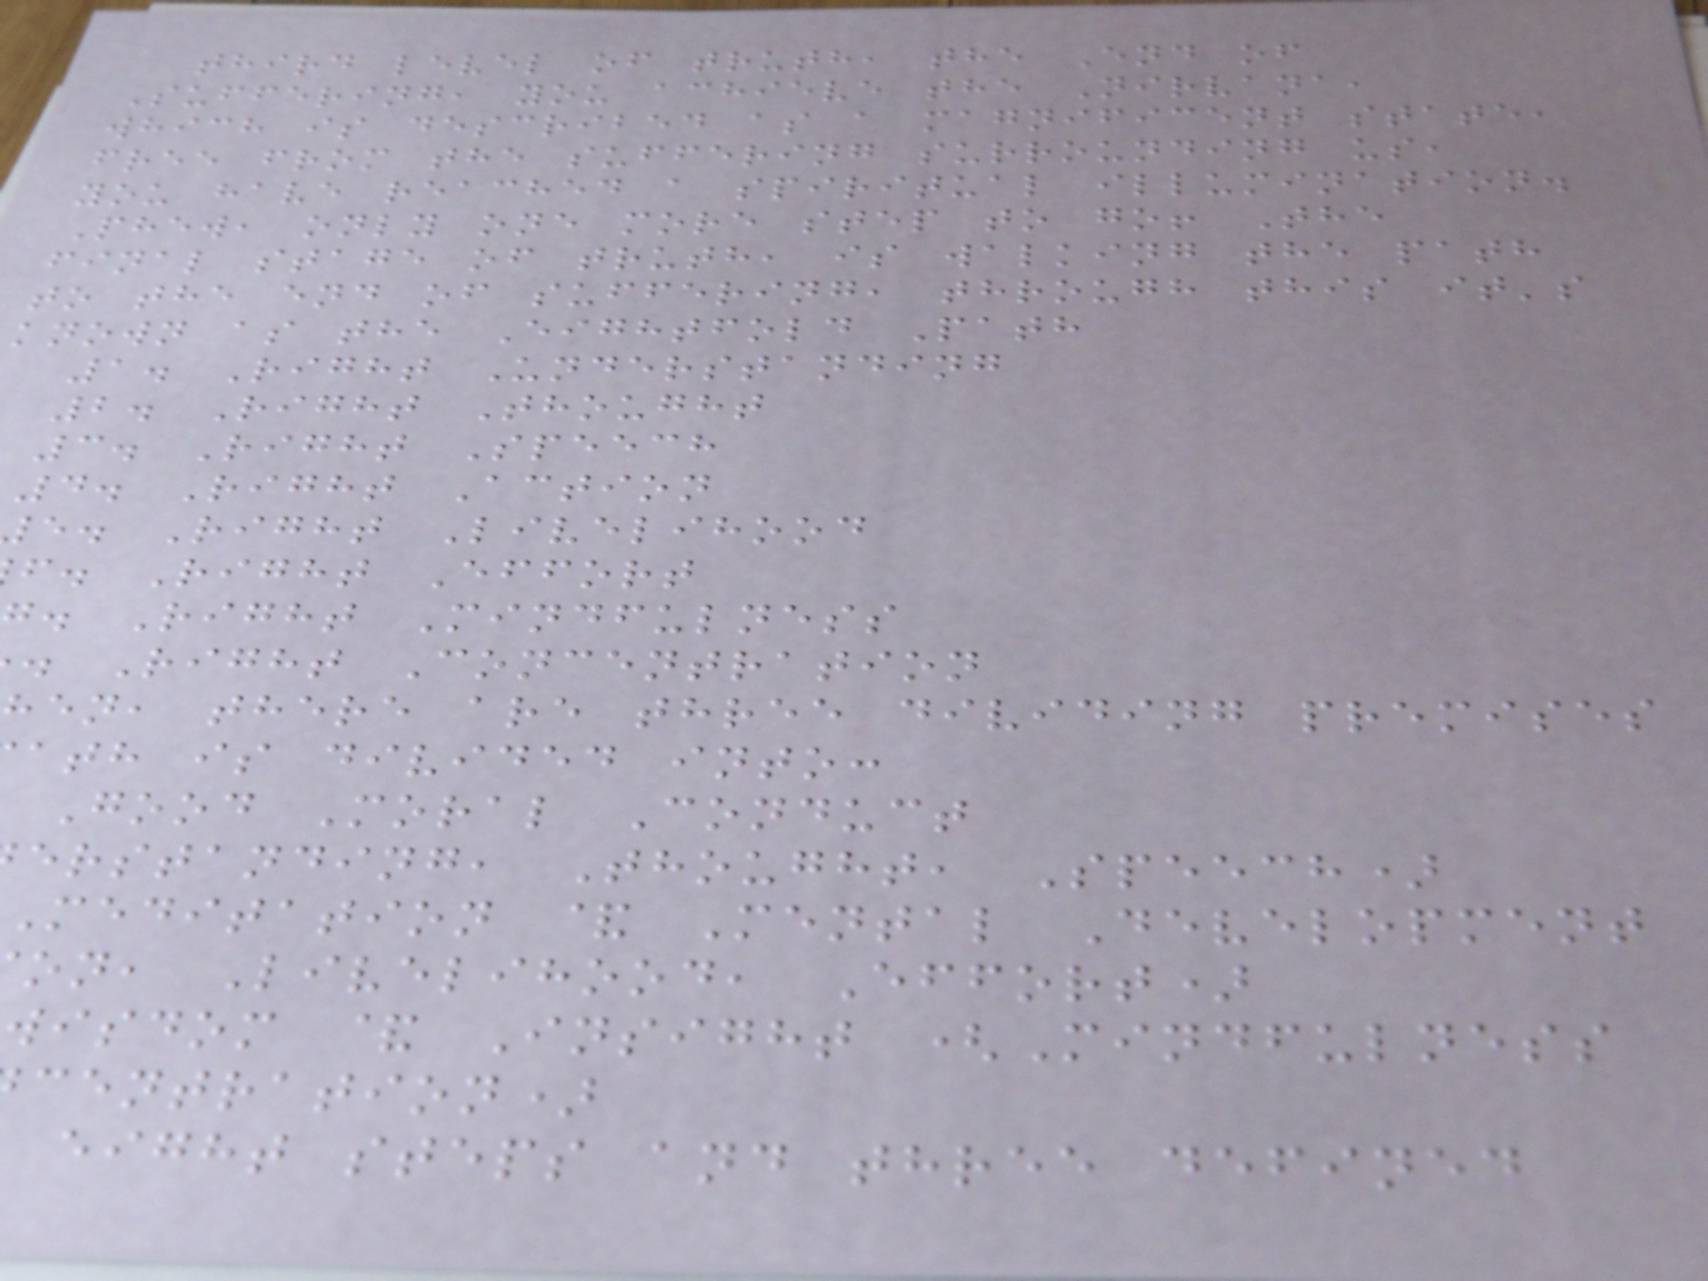third level of truth, the End of
Suffering, you achieve the Nirvana,
which is described as a magnificent state,
free from the suffering surrounding us,
you have reached a spiritual illumination.
Phew, only one more step to go! The
final stage of truth, is walking the path
to the end of suffering, through this it's
known as the Eightfold Path
1. Right Understanding
2. Right Thought
3. Right Speech
4. Right Action
e. Right Livelihood
f. Right Effort
. Right Mindfulness
. Right Concentration
en, there are three dividing premises
ath is divided into:
Good Moral Conduct
erstanding, Thought, Speech)
Meditation & Mental Development
on, Livelihood, Effort)
wisdom & Insight (Mindfulness
centration)
eight steps and three defined
